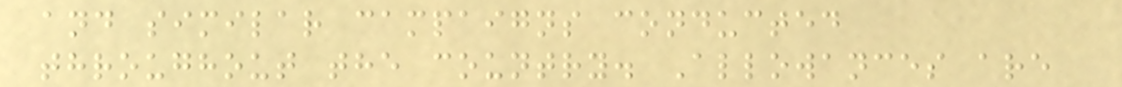and similar campaigns conducted
throughout the country. Allowances are
